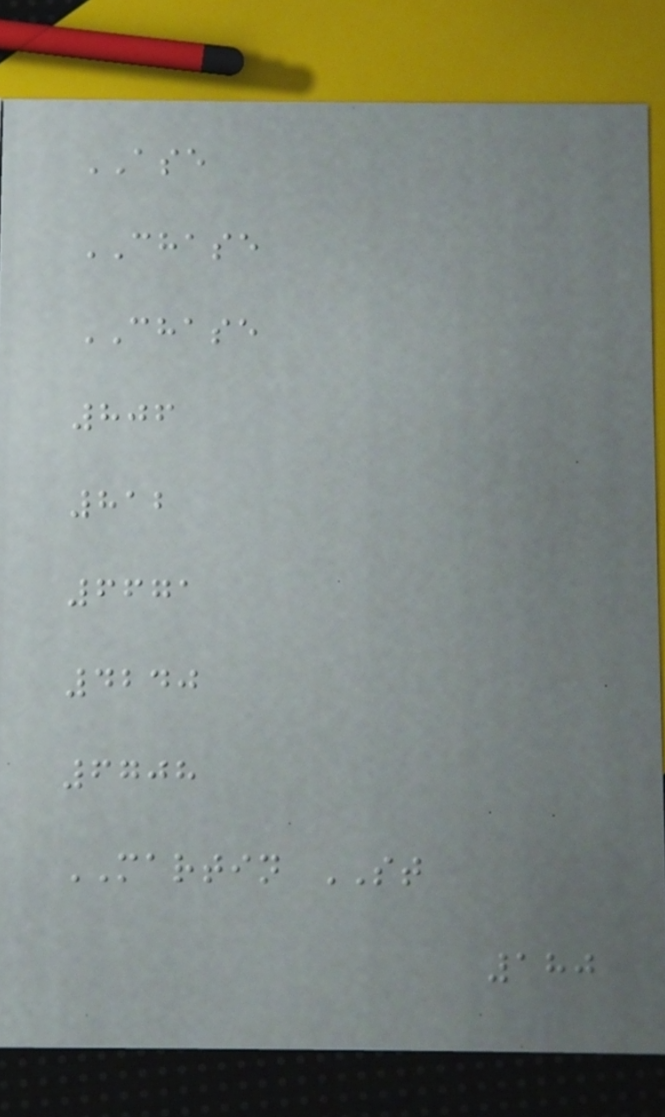ASE
CHASE
CHASE
806
812
6671
4240
6708
MARTIN ST
180
